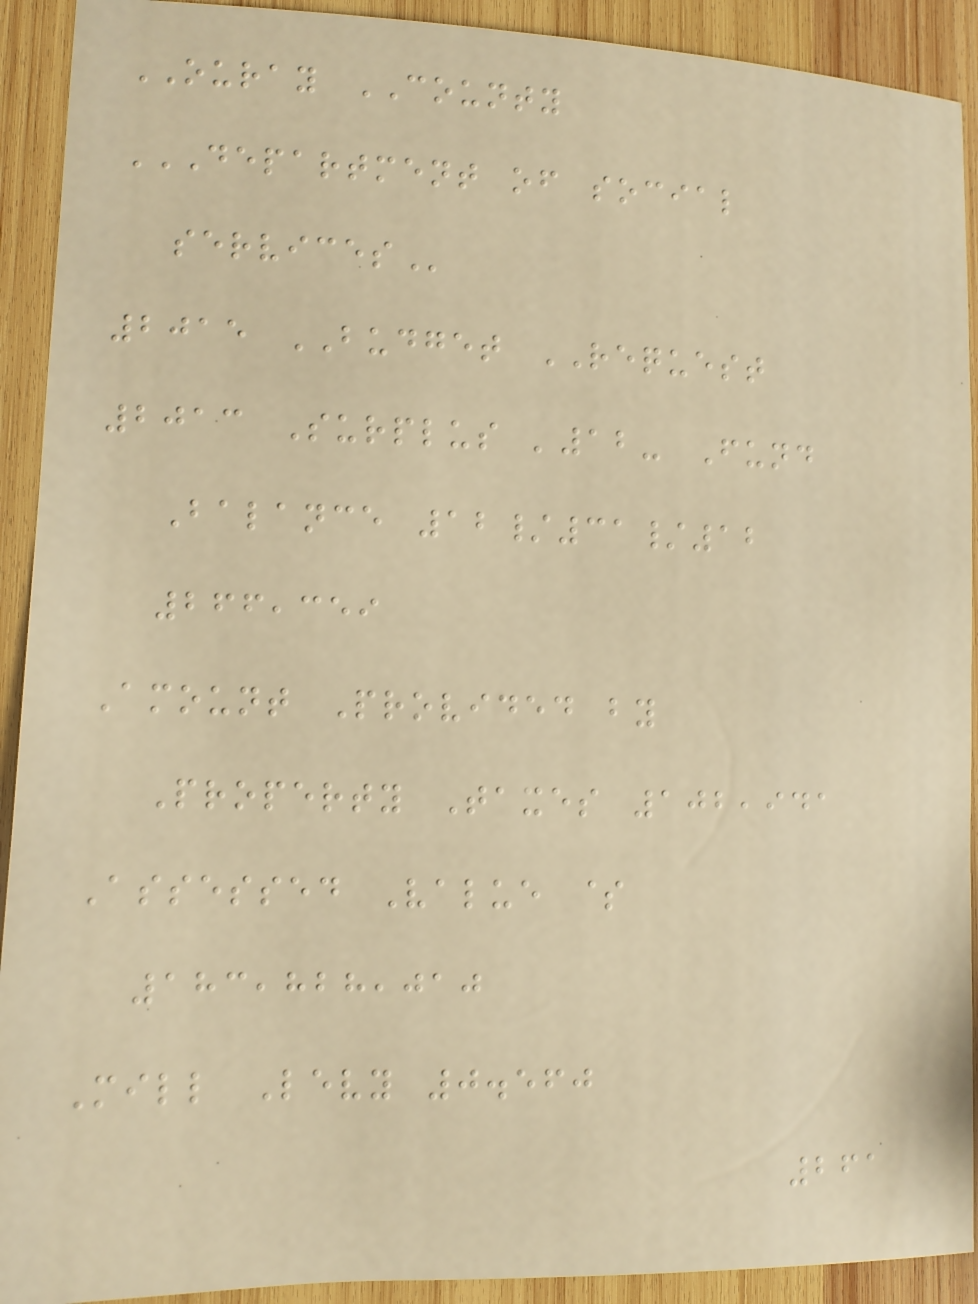OURAY COUNTY
DEPARTMENT OF SOCIAL
SERVICES
2015 BUDGET REQUEST
2013 Surplus '12- Fund
Balance 12/31/12
266,359
Amount Provided by
Property Taxes 102,941
Assessed Value $
183,828,010
Mill Levy 0.560
261
